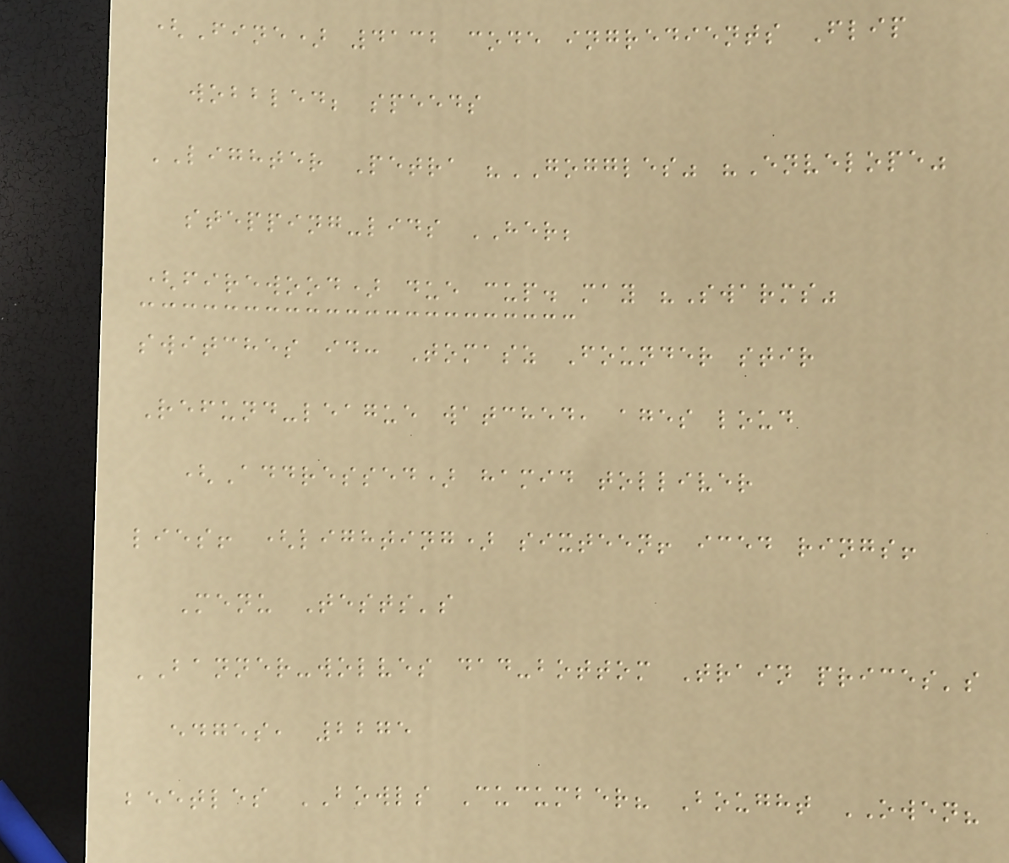(Fine) 4132 code ingredients Flip
wobbled; speeds
LIGHTER Petra "GOGGLES" "Envelope"
stepping-lids HER;
(firewood) due cup. may "Swarms"
switches id: Tomasz Founder stir
Refund-league watched, ages loud
(Addressed) hamid tolliver
lies! (lighting) sixteen! iced rings!
Menu Tests's
BANNER-wolves dad-bottom Train prices's
edges, 2275
beetles BOWLS Cucumber? Bought OWEN?
